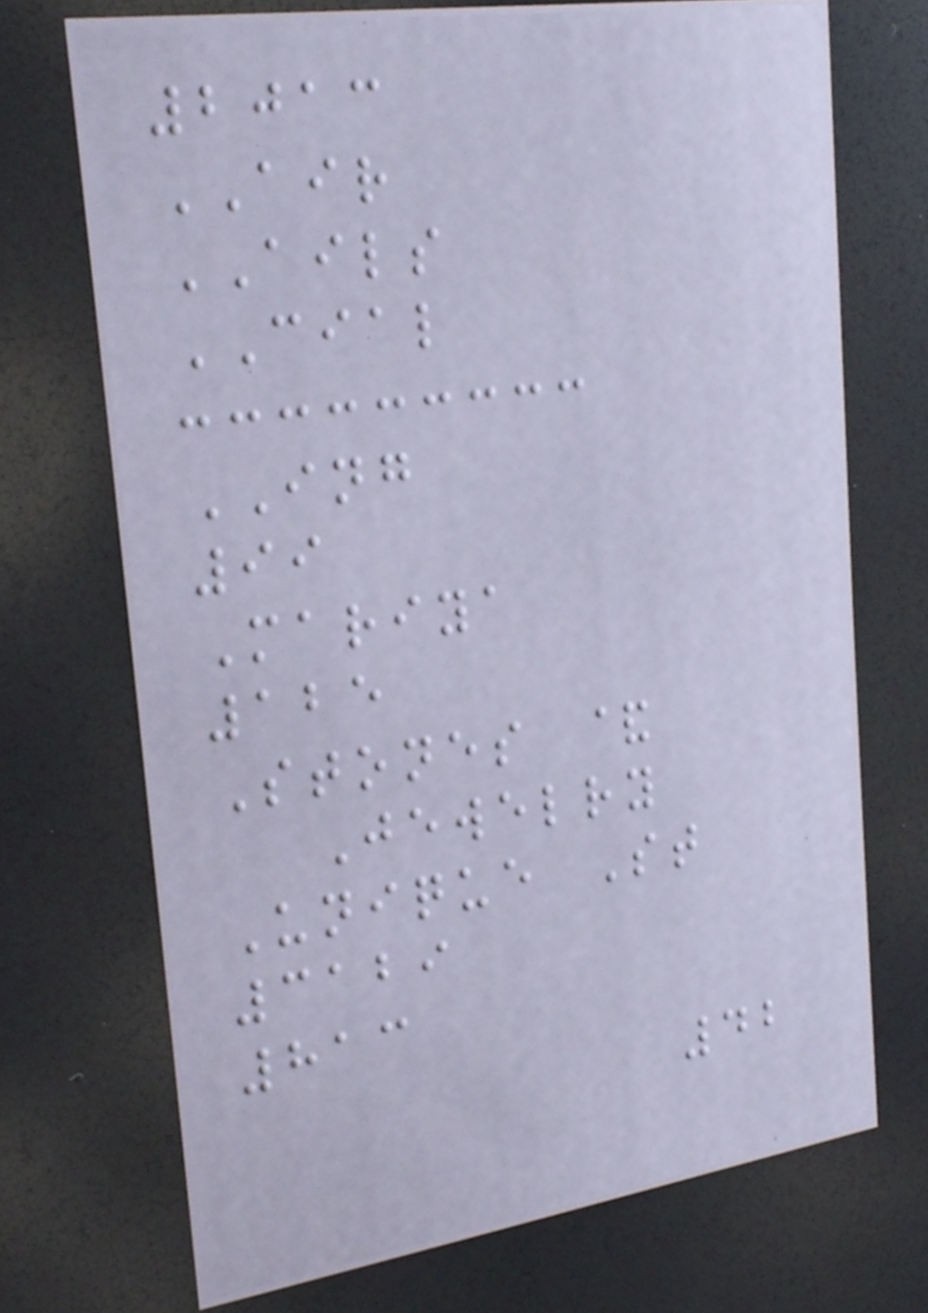2013
AIR
AILS
CIAL
ING
99
Mariya
125
Stones &
Jewelry
Unique St
3129
813
42
